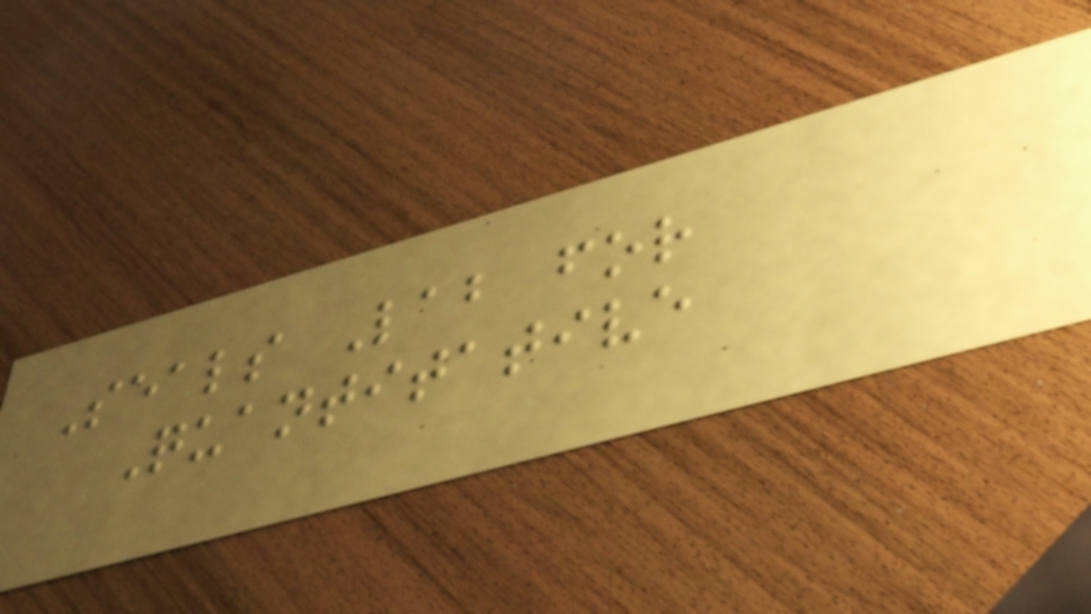Seals Lab for
Quantitative
